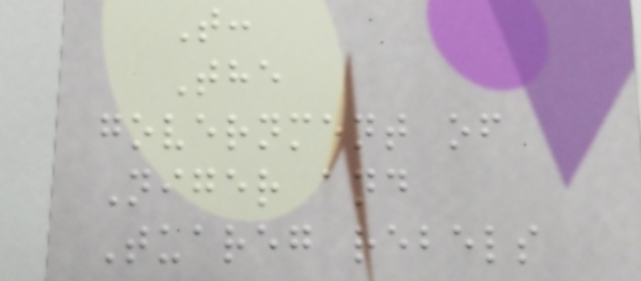T:
The
government of
Niger and
Tuareg rebels
